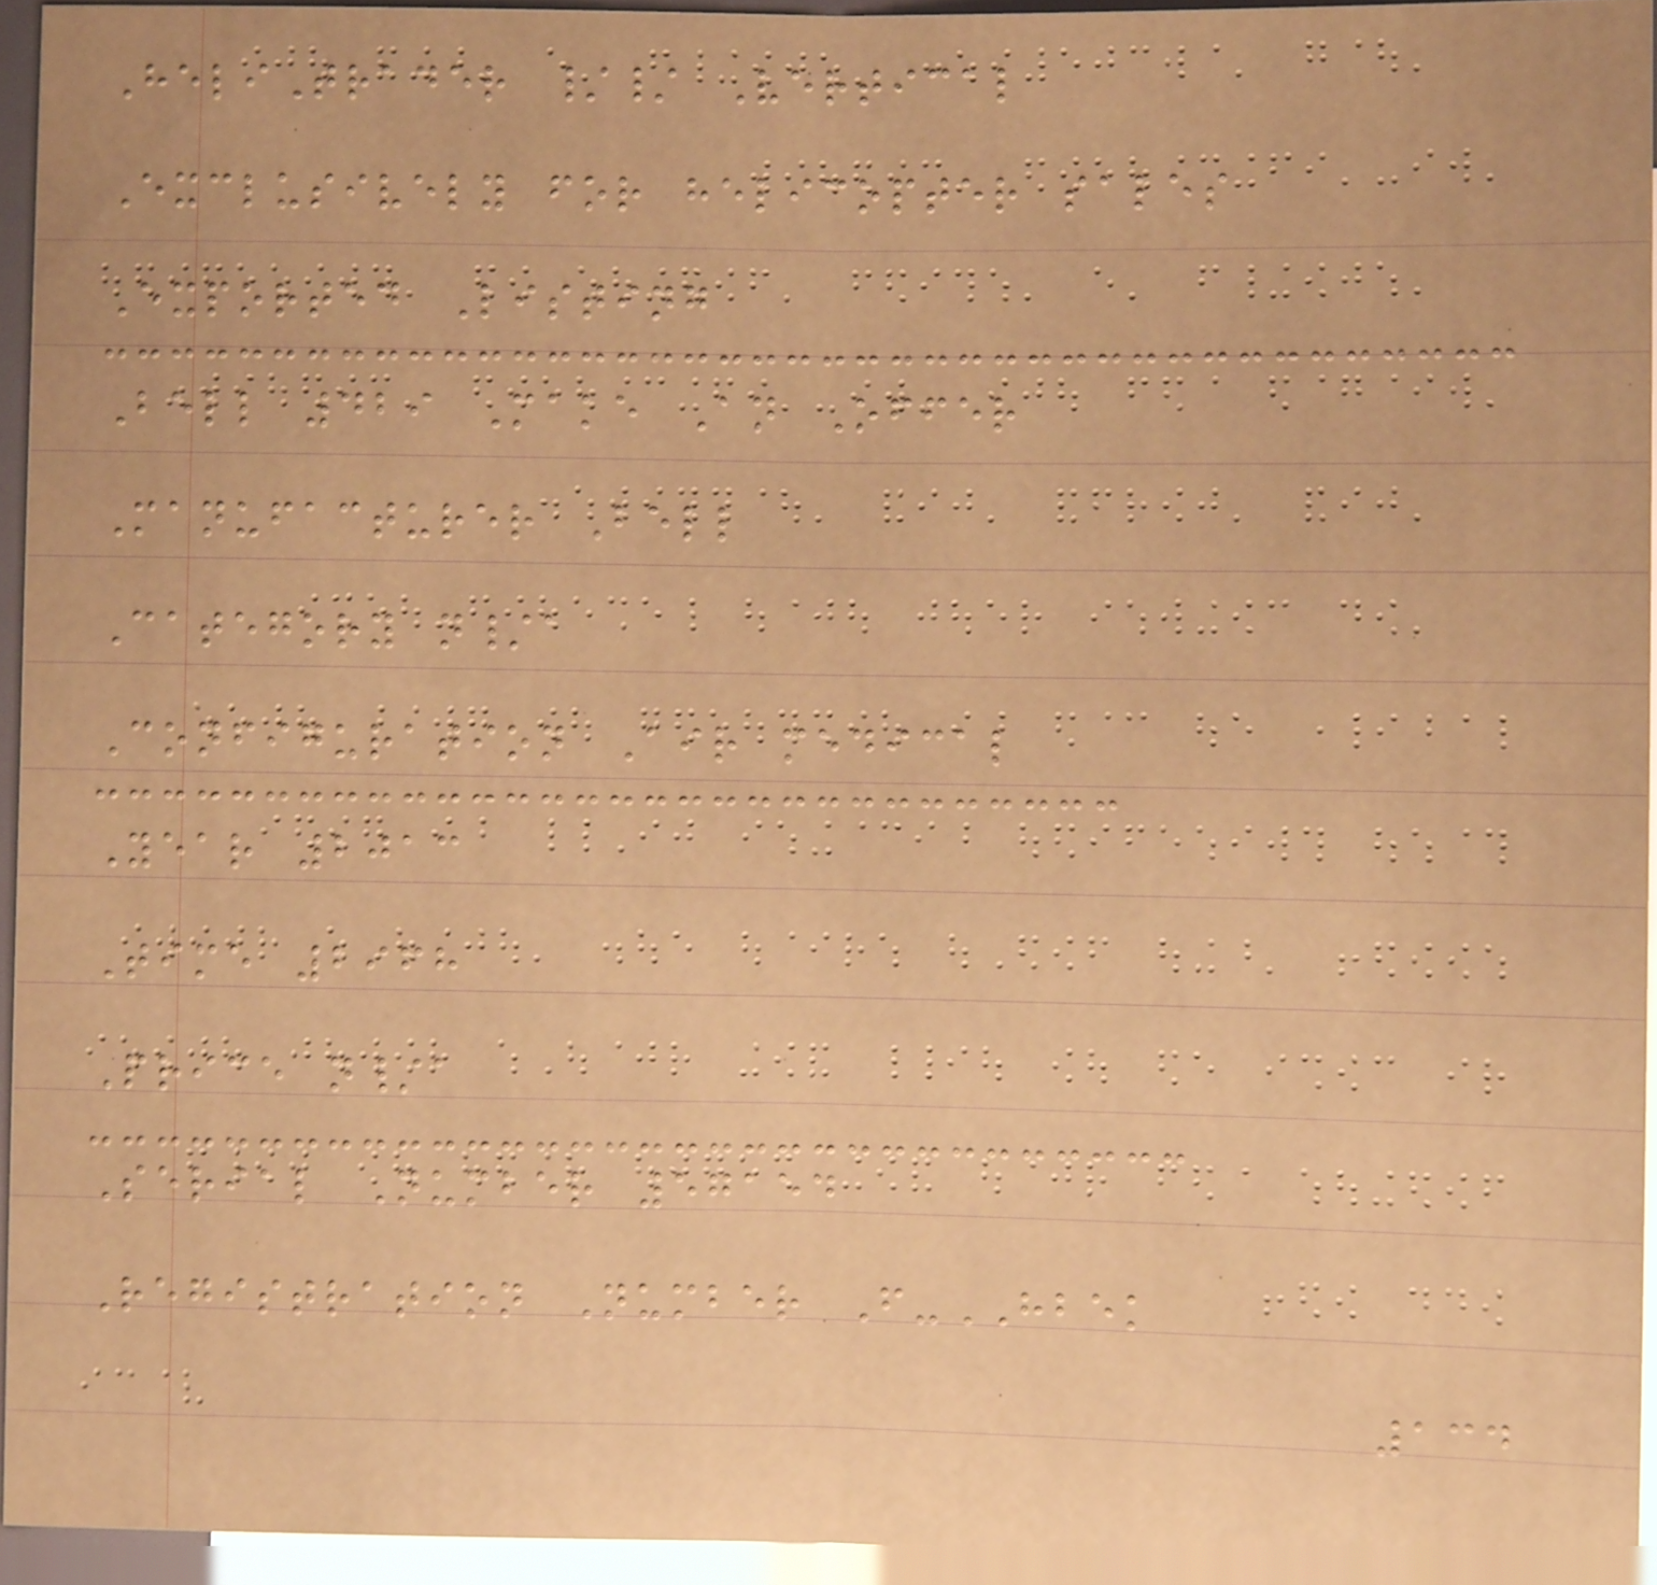HeliTrader // Vertical
Exclusively for helicopter sales
Exported Listing
Bell 429 Make An Offer
Manufacturer Bell
Category n/a
Configuration Air medical
Year 2013
Time 2968
Price n/a
Serial Number 57154
Registration Number F-HBEK
134
